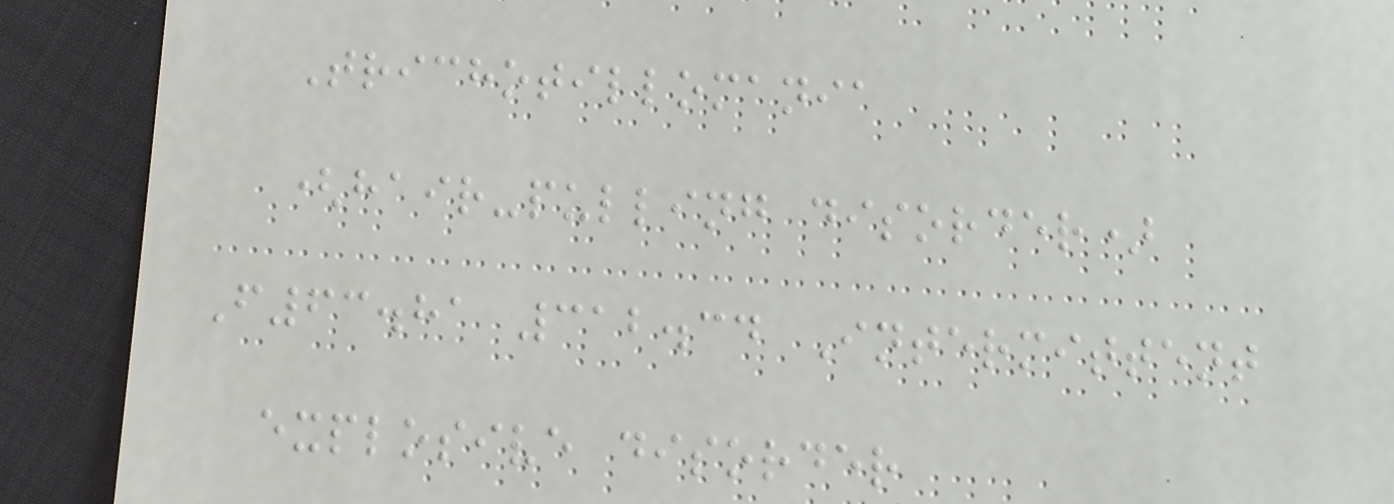Trichotillomania
(hair-pulling disorder)
F63.81 312.34 Intermittent
explosive disorder
